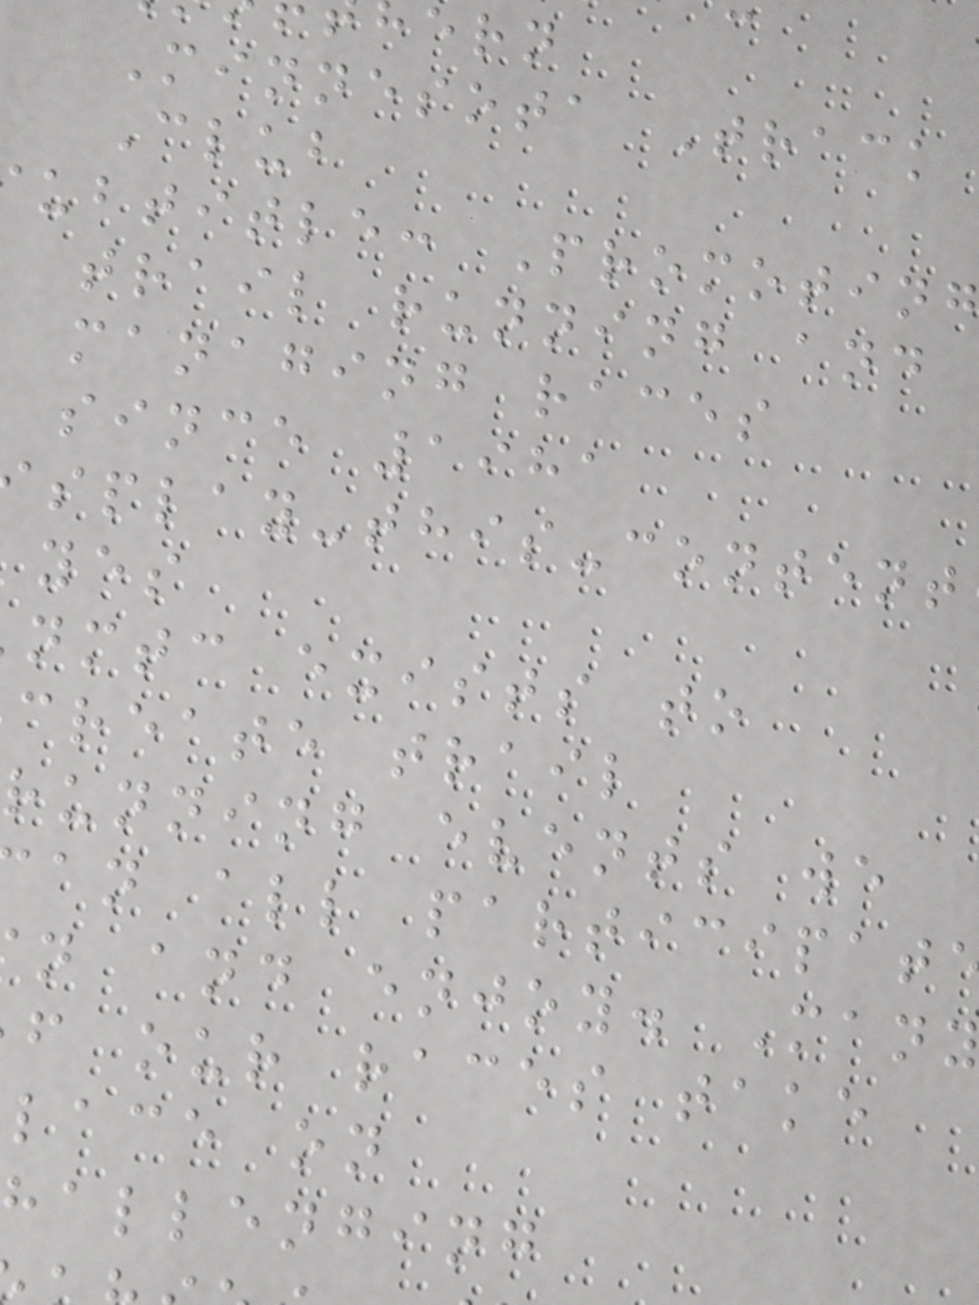Minnesota Track
Club
ubtitle: Promoting
trail running and
managing races
since 1981
yes
nmtc exists to
create trail
running events we
an all participat
n and enjoy. Many
f our races take
lace on
hallenging
